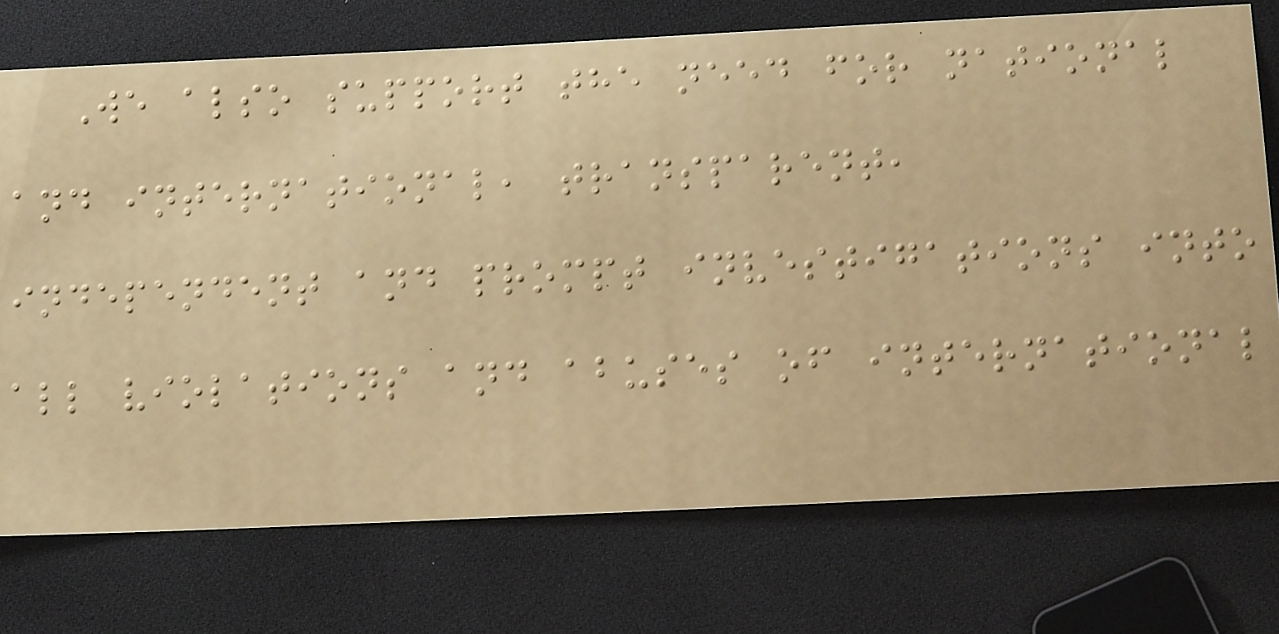We also support the need for national
and international, transparent,
independent and prompt investigations into
all violations and abuses of international
